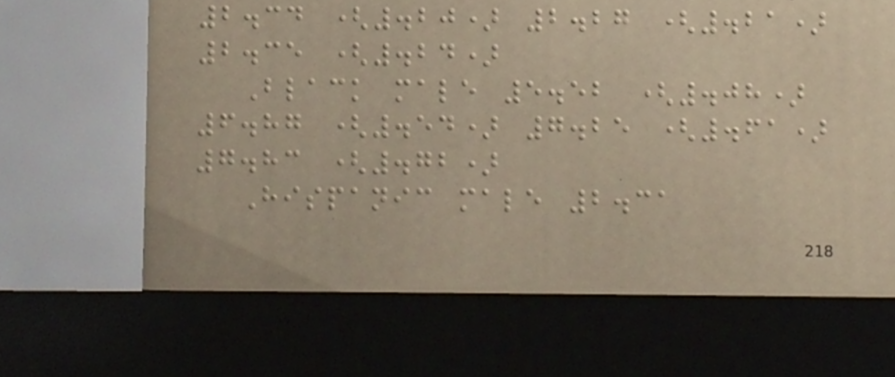2.34 (.20) 2.27 (.21)
2.35 (.24)
Black male 5.52 (.08)
6.87 (.54) 7.25 (.61)
7.83 (.72)
Hispanic male 2.31
